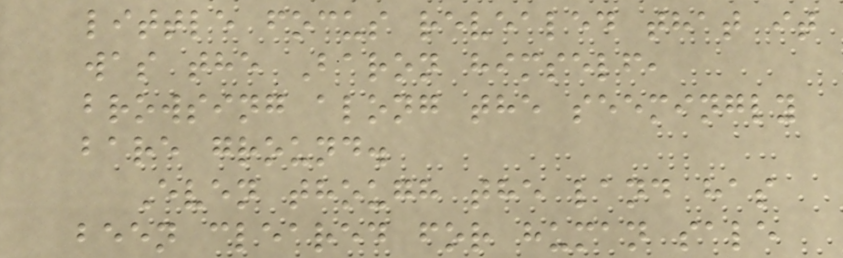little focus revealed that it
was the Baron himself,
browsing along the seemingly
bare ground.
Even though the land has
been cleared for human sale
